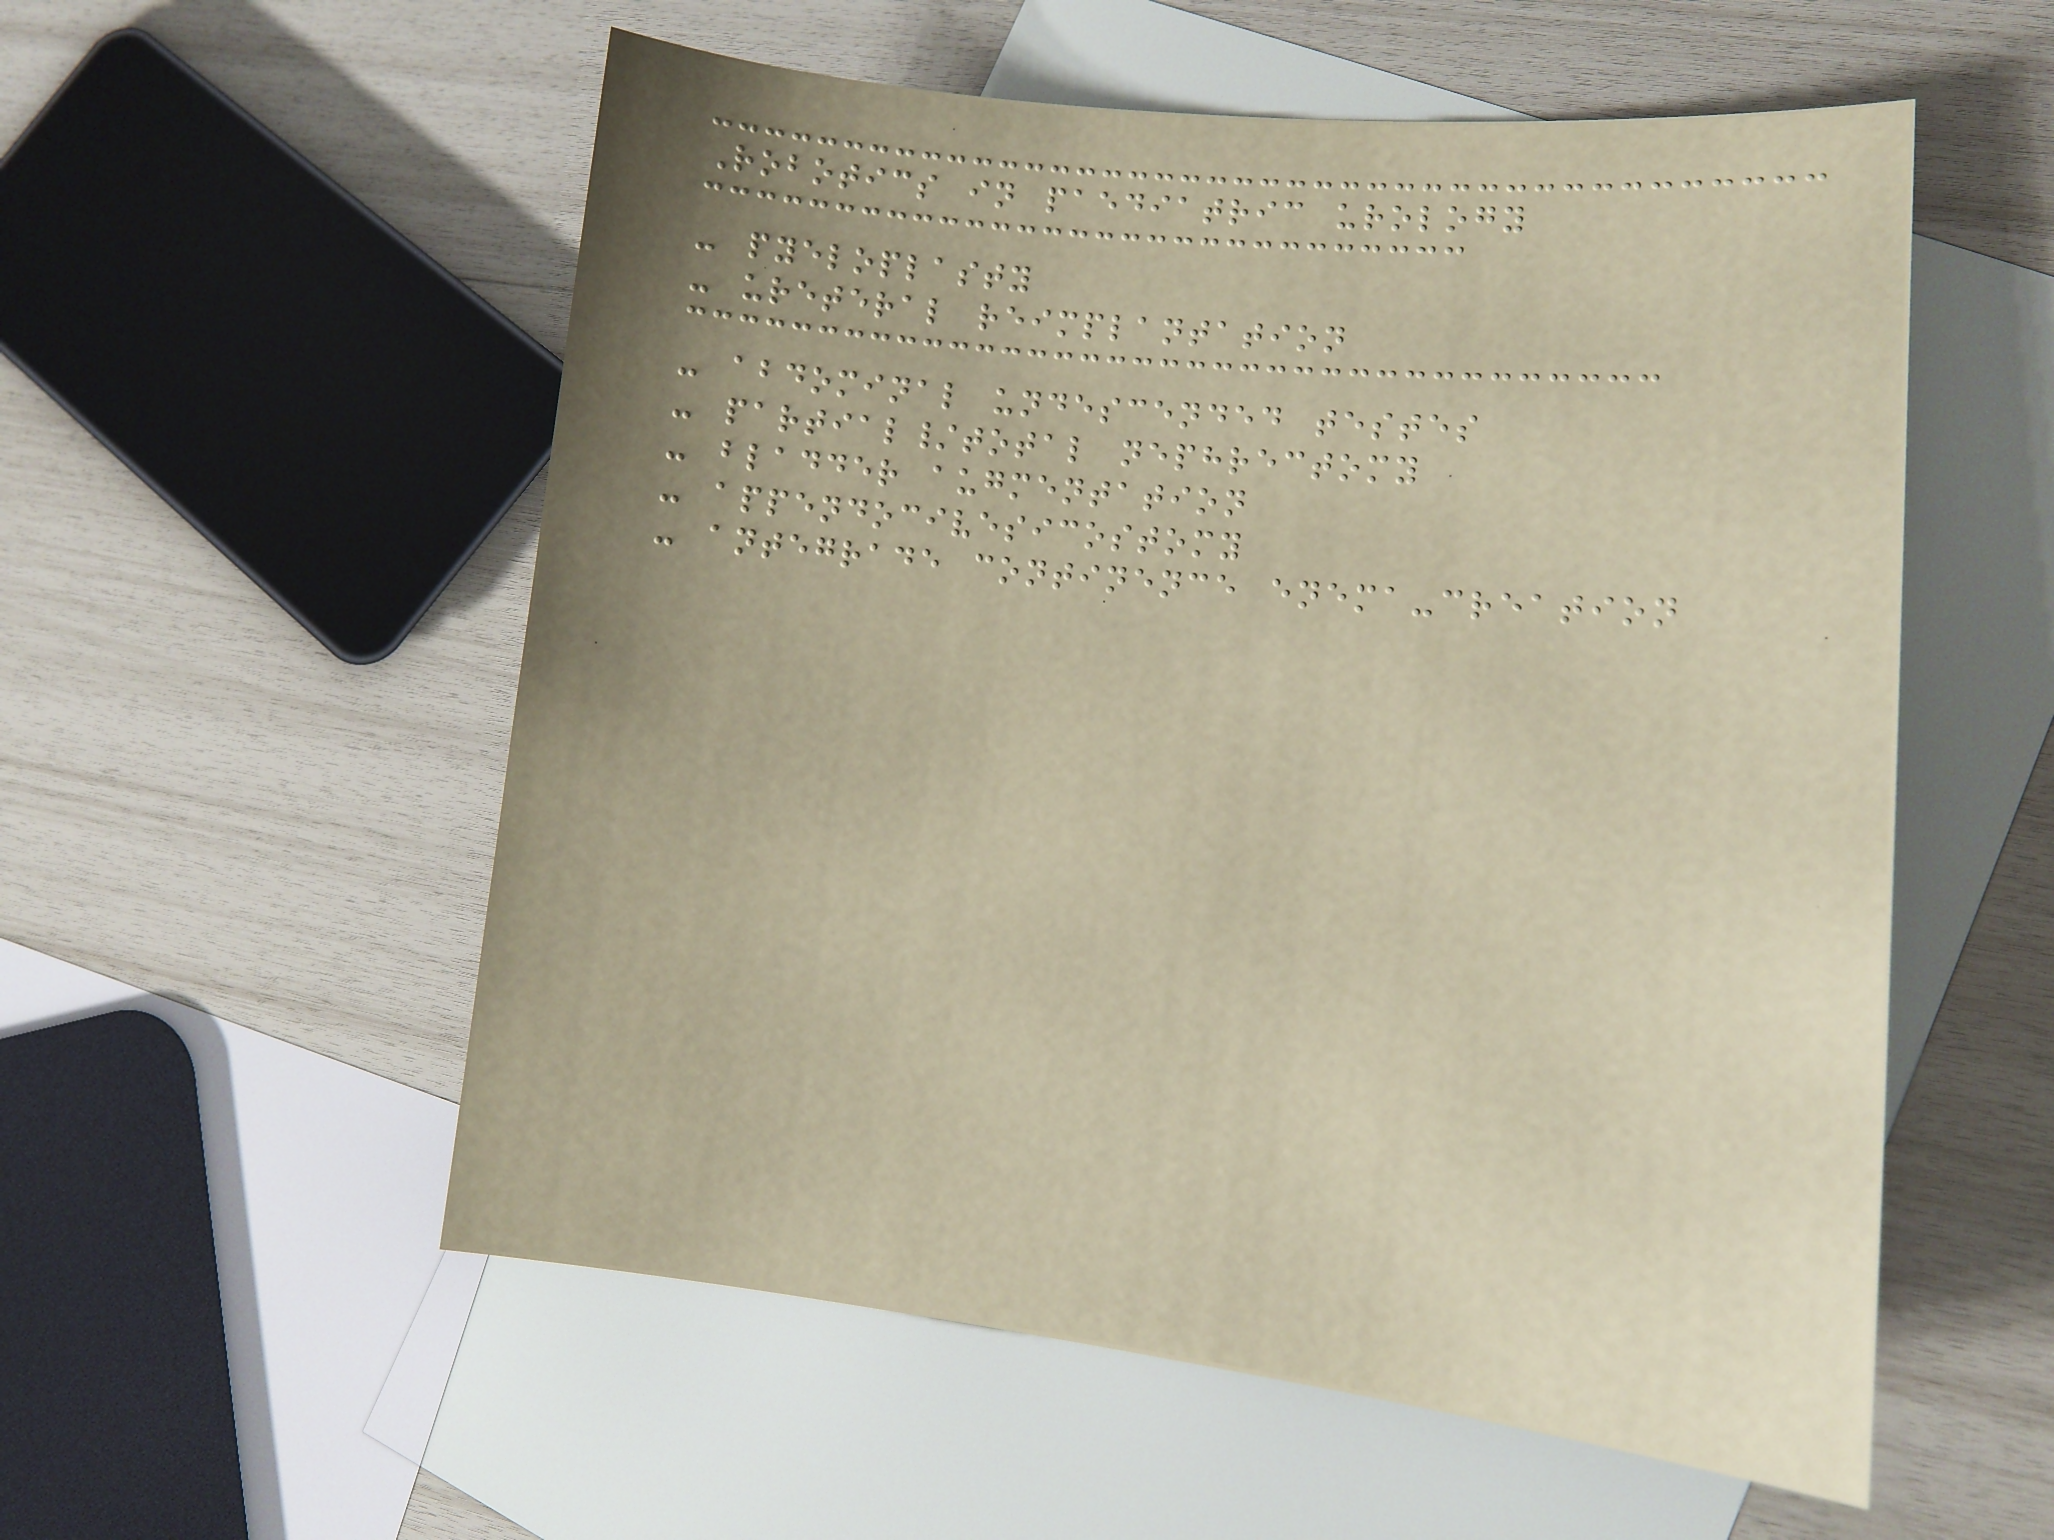Robotics in paediatric urology
- pyeloplasty
- ureteral reimplantation
- abdominal undescended testes
- partial/total nephrectomy
- bladder augmentation
- appendocivesicostomy
- antegrade continence enema-creation
